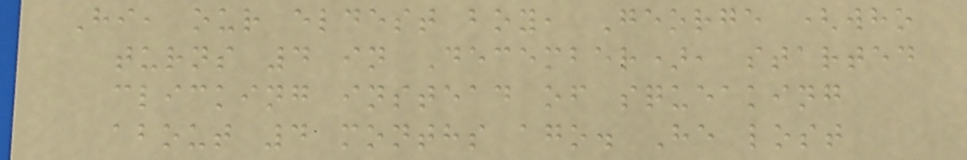Hi, our eldest boy, George (who
turns 4 in December), started
clicking instead of squeaking
about 4 months ago. He lost
